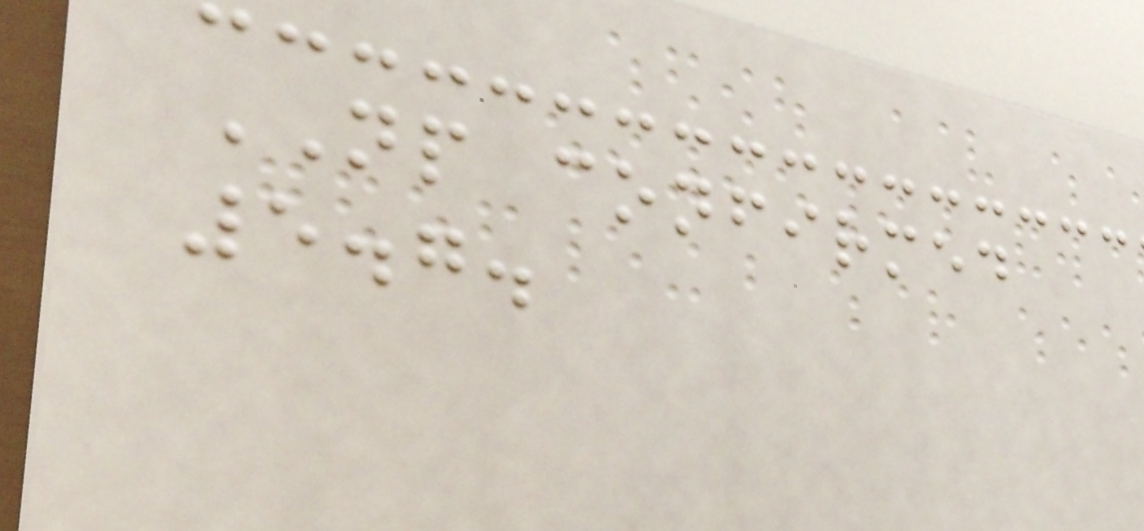NP confirmed
5.7.
